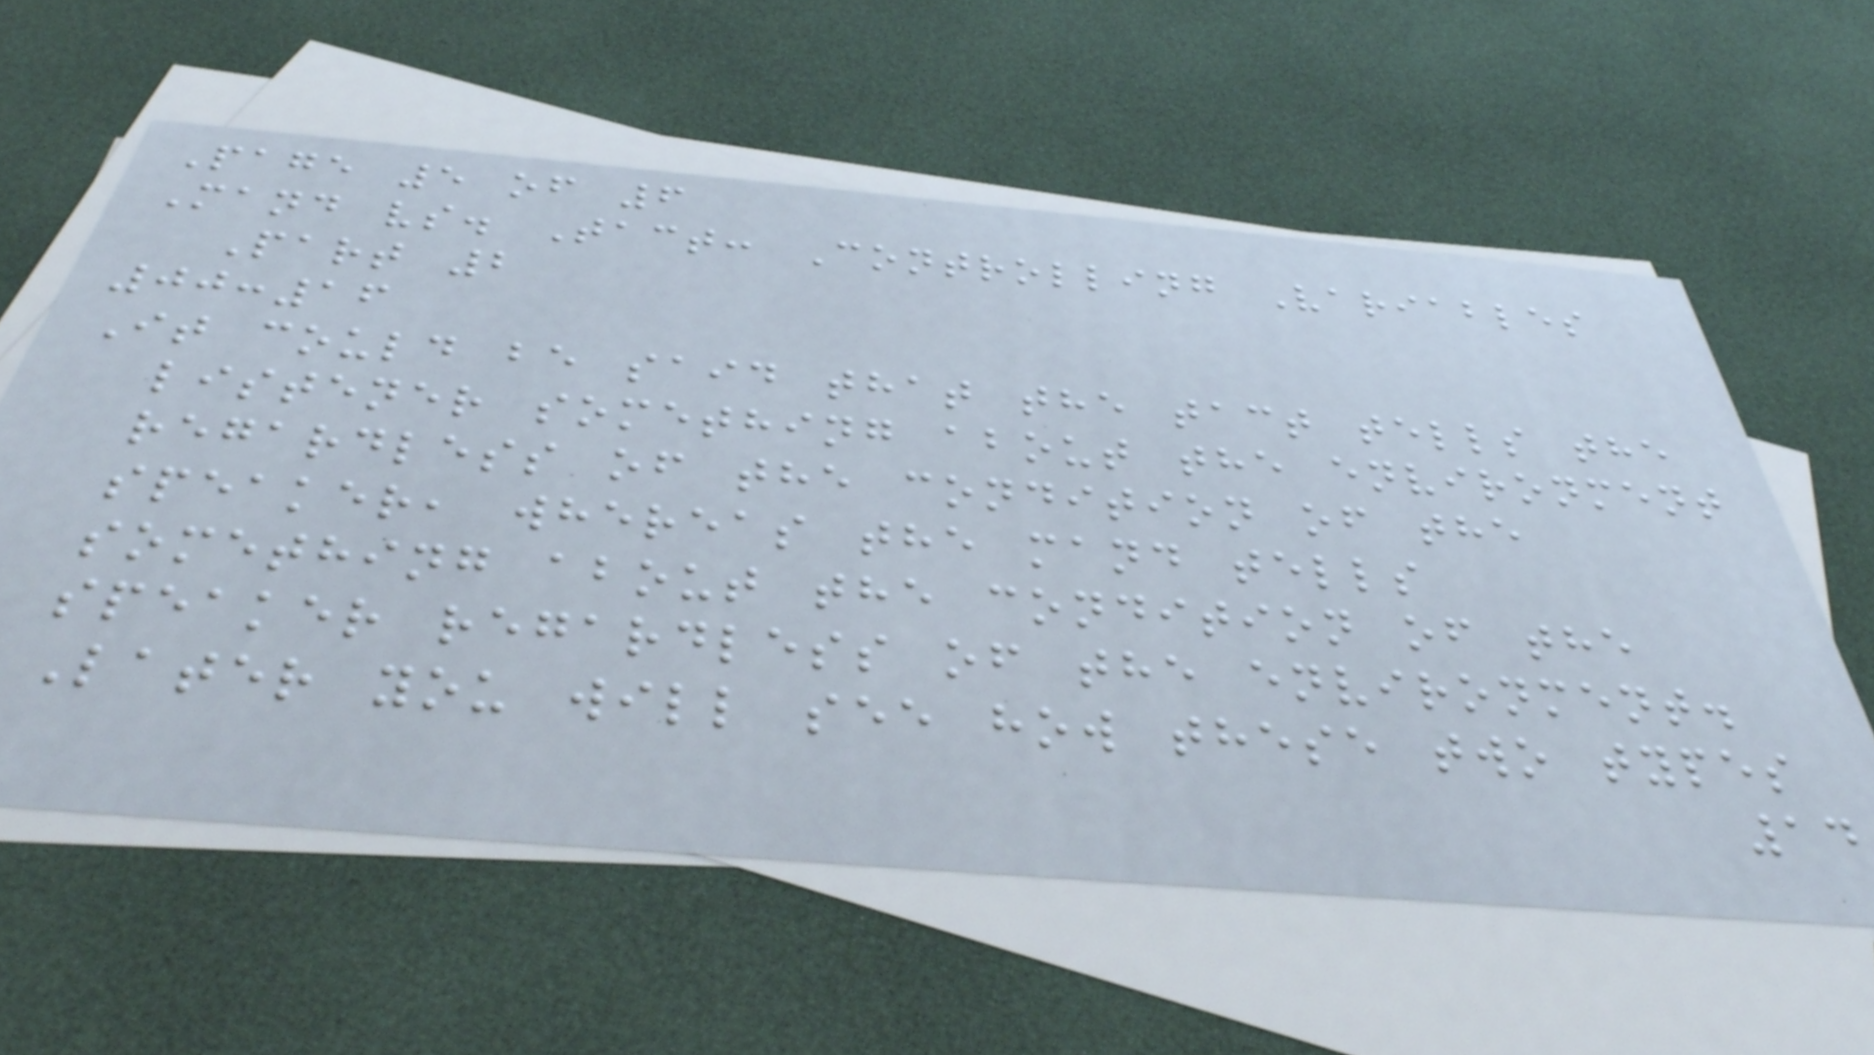Page 5 of 6
Mand vs. Tact: Controlling Variables
Part 2
00:16
It could be said that the tact tells the
listener something about the environment
regardless of the condition of the
speaker, whereas the mand tells
something about the condition of the
speaker regardless of the environment.
Later you will see how these two types
14
